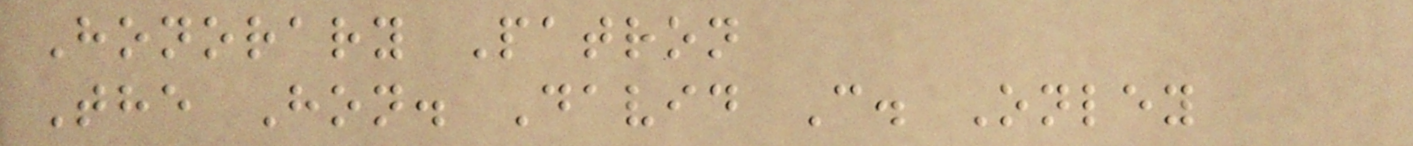Honorary Patron
The Hon. David C. Onley
